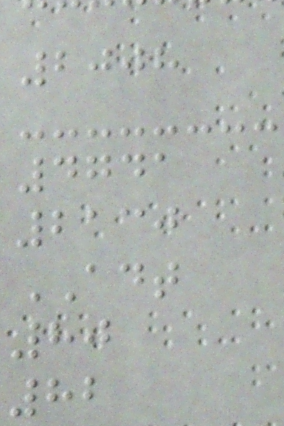2008
4741
2130
ADT
80
82
